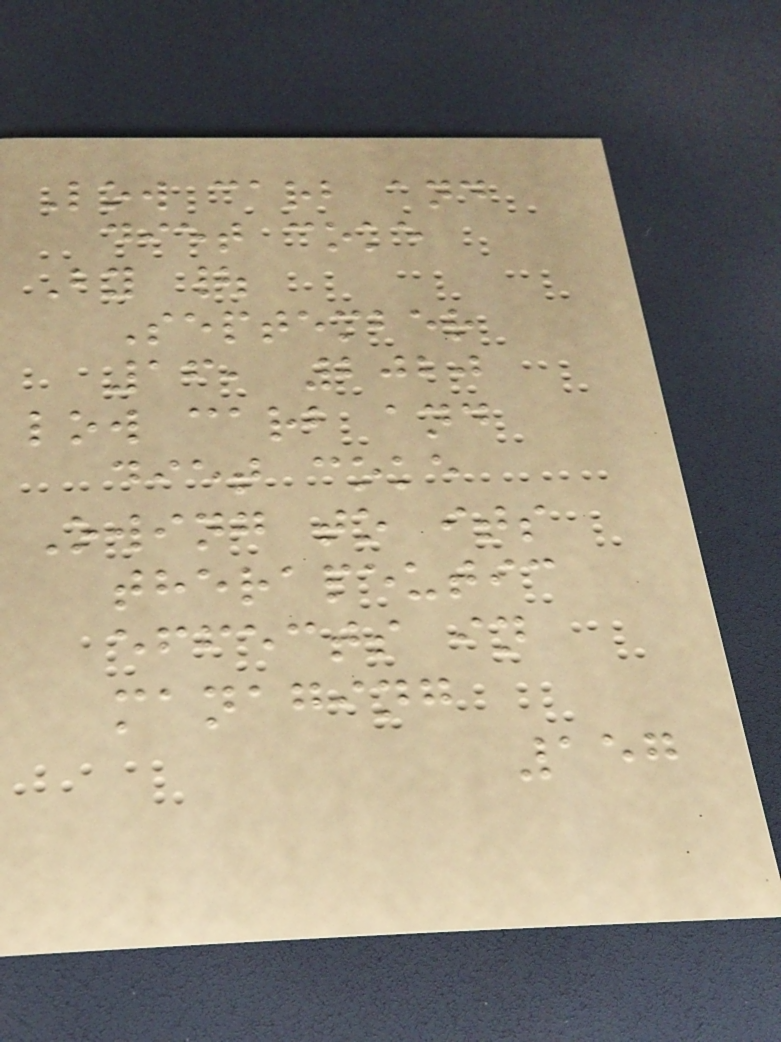Low carb and
diet coke
By |
September
16, 2020
low carb and
diet coke
Owing to its
therapeutic
effects in
managing
157
